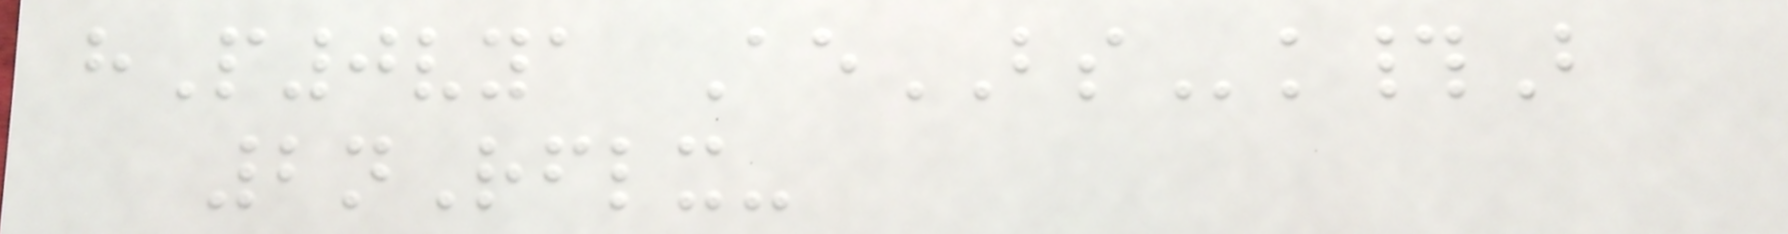hP0vya AeBSk#B
2nRflx-
